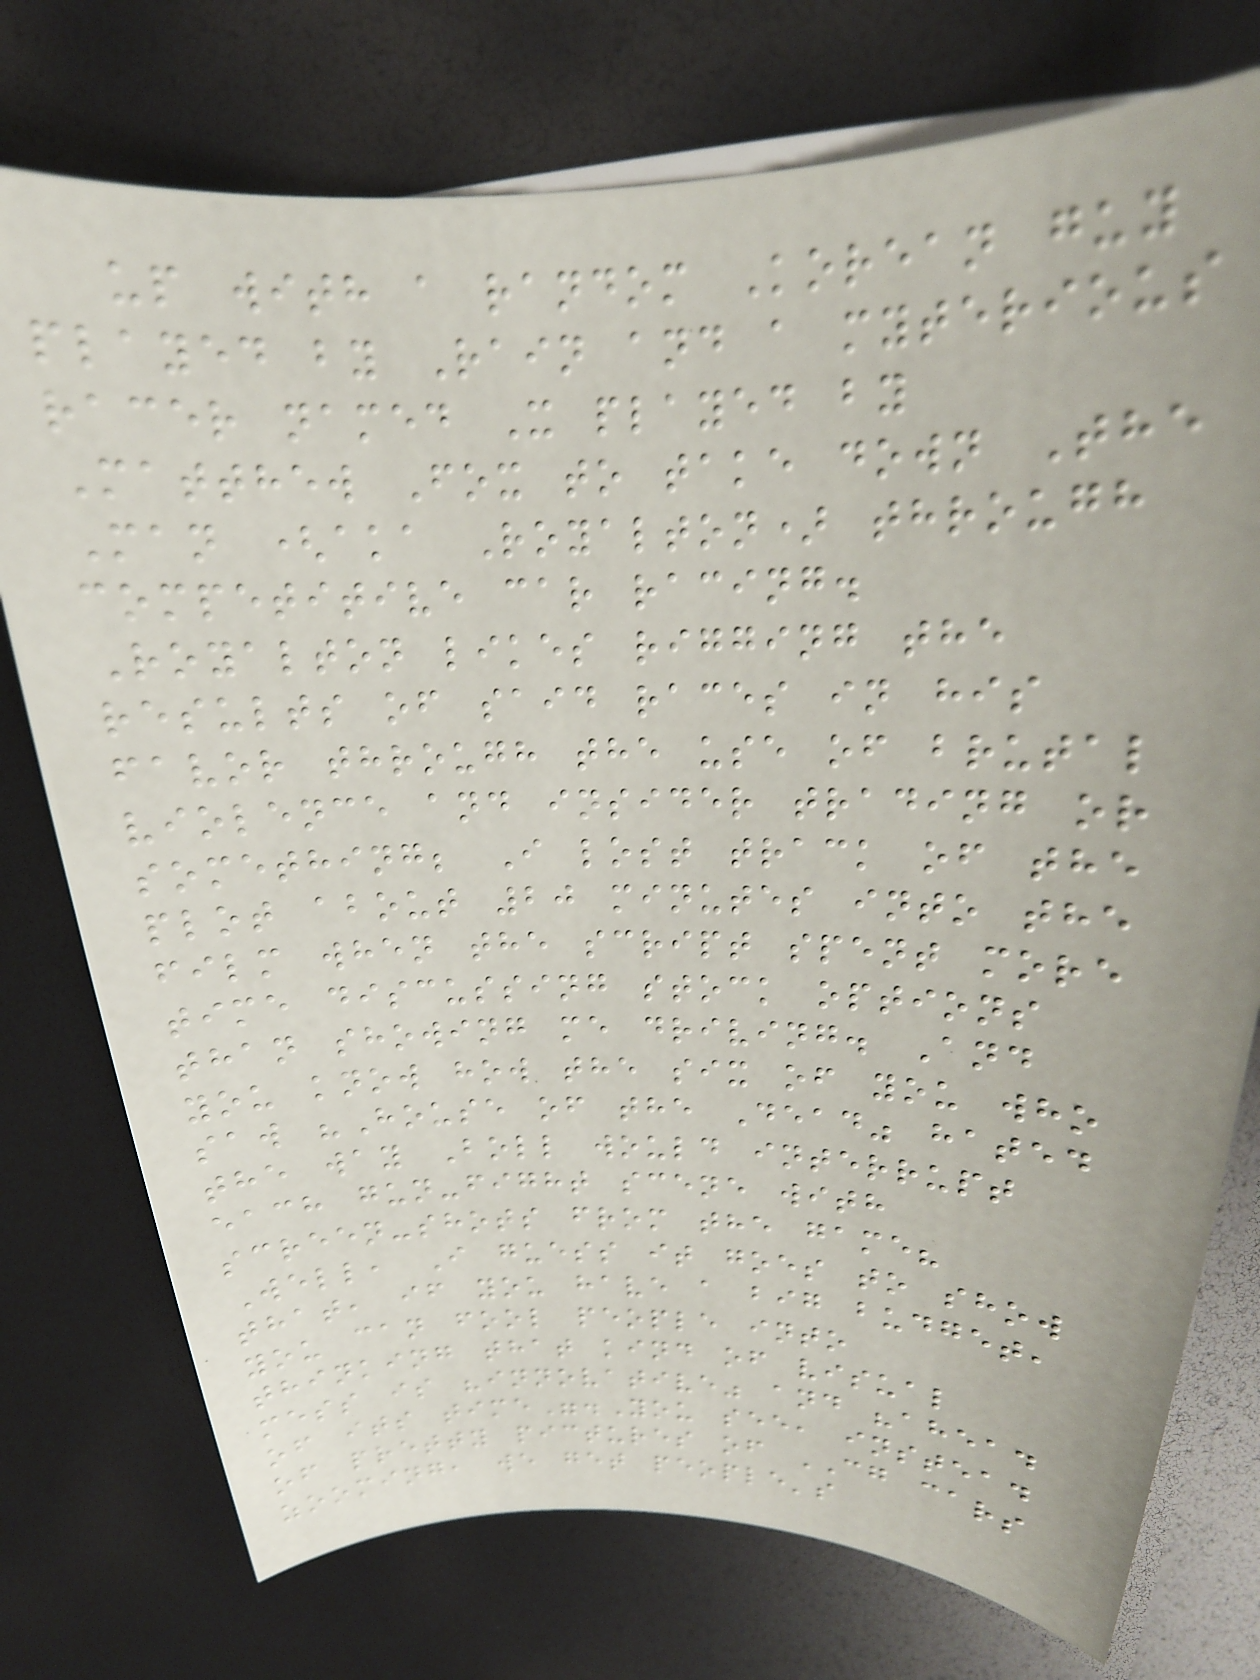up with a random Korean guy
played by Rain and a myterious
racer named X played by
Matthew Fox to take down The
Man (aka Royalton) through
competitive car racing.
Royalton likes rigging the
results of said races in his
favor through the use of brutal
violence and insider trading or
something; I lost track of the
plot about 20 minutes into the
film when the script spent more
time discussing stock options
than showing me driving. And
you know how the six of you who
saw "House of the Dead" hated
the way Boll would interrupt
each gun-fight scene with
screen-shots from the game?
Well, I guess it goes to show
that, if you have a big budget,
you can fool people into
thinking that kind of visual
mess is "innovative" and "ahead
of its time".You see, instead
of pretty pictures of CG cars
zooming, we get people's
